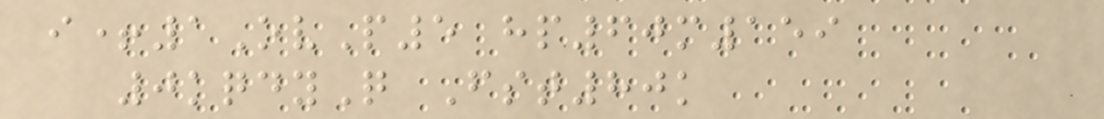i+1OvP5 hp60m159
0kqdyQ Fst80k
